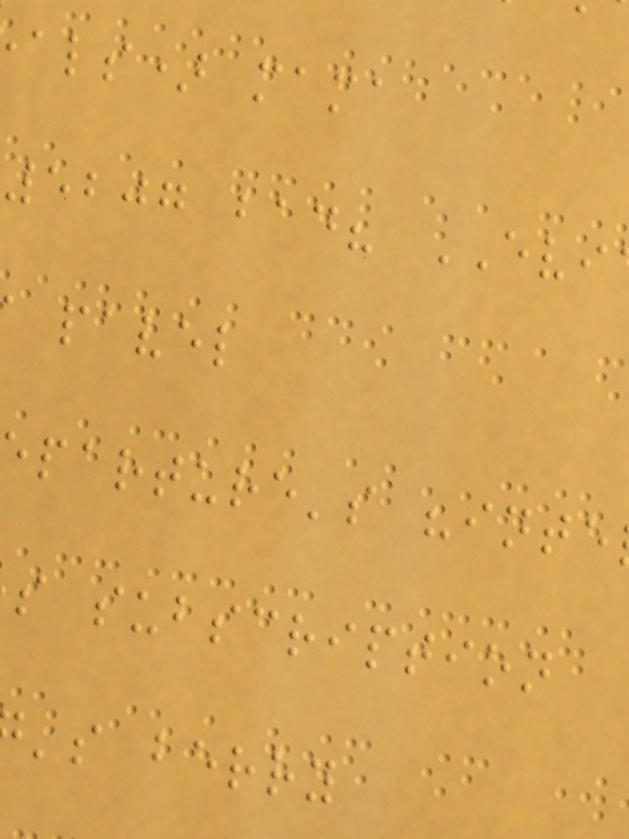als) mama
5207 bad? EVI
pavel
parture's "inte
s subscription
's berry
